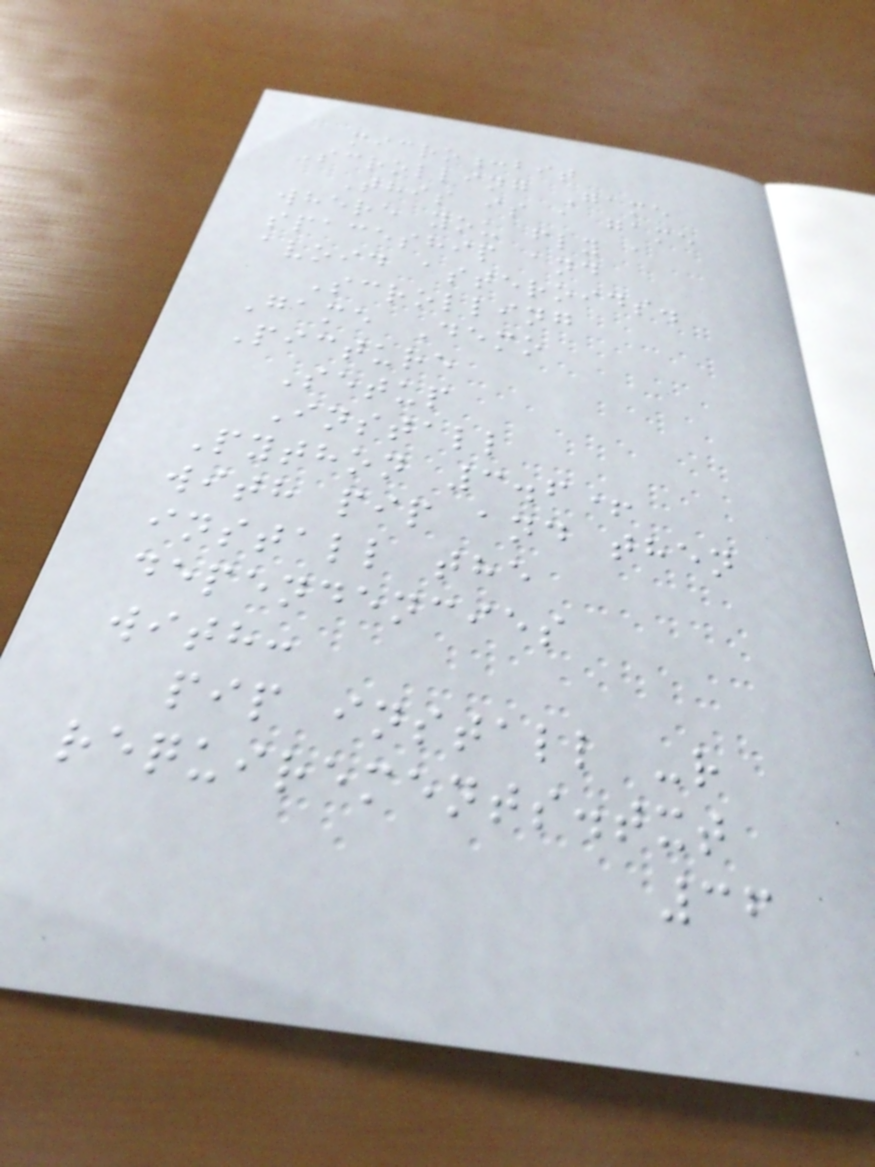micro:bit
Scrolling Game
This is a game
where you fly a
spaceship and
avoid asteroids.
Scrolling
Game Demo
Picture
Setup
Install
Python 3.6+
with pip and then
install the
dependencies
with:
pip install -r
requirements.txt
36
